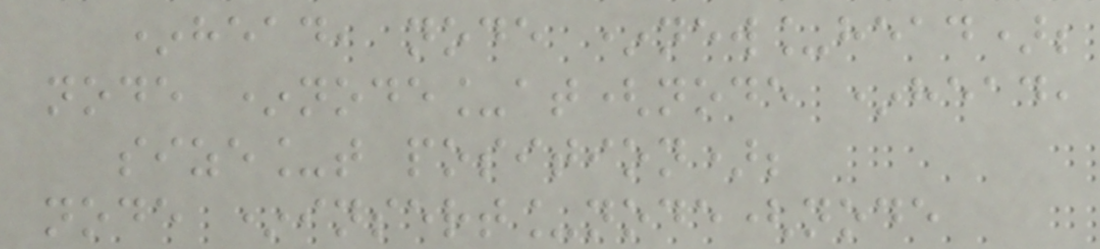*head, node *new_head);
node *node_at(node *head,
size_t position);
node *insert_node(node
